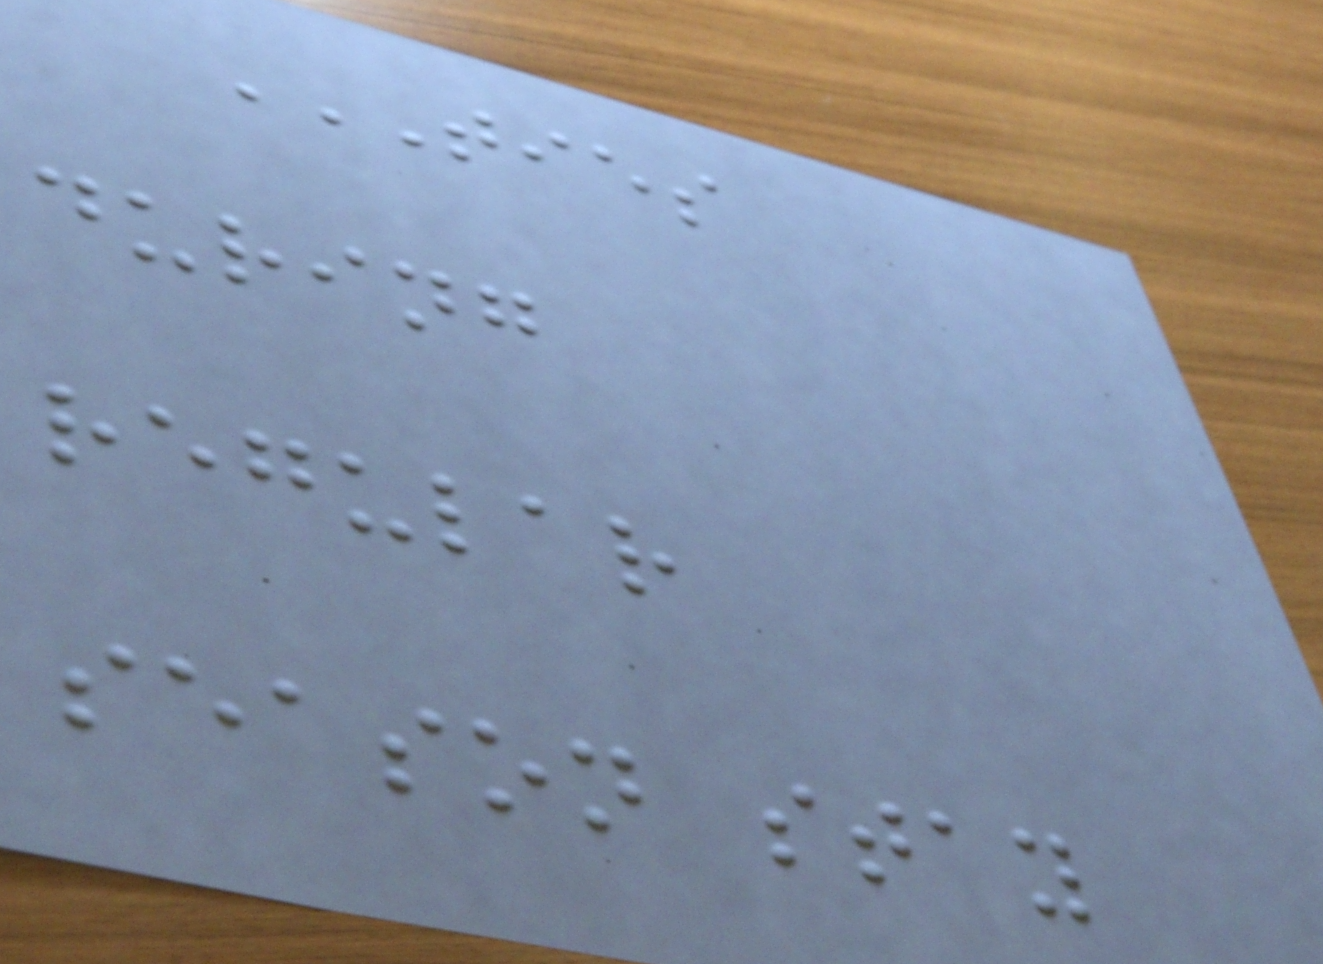TIES
DURING
REGULAR
SEASON STAY
